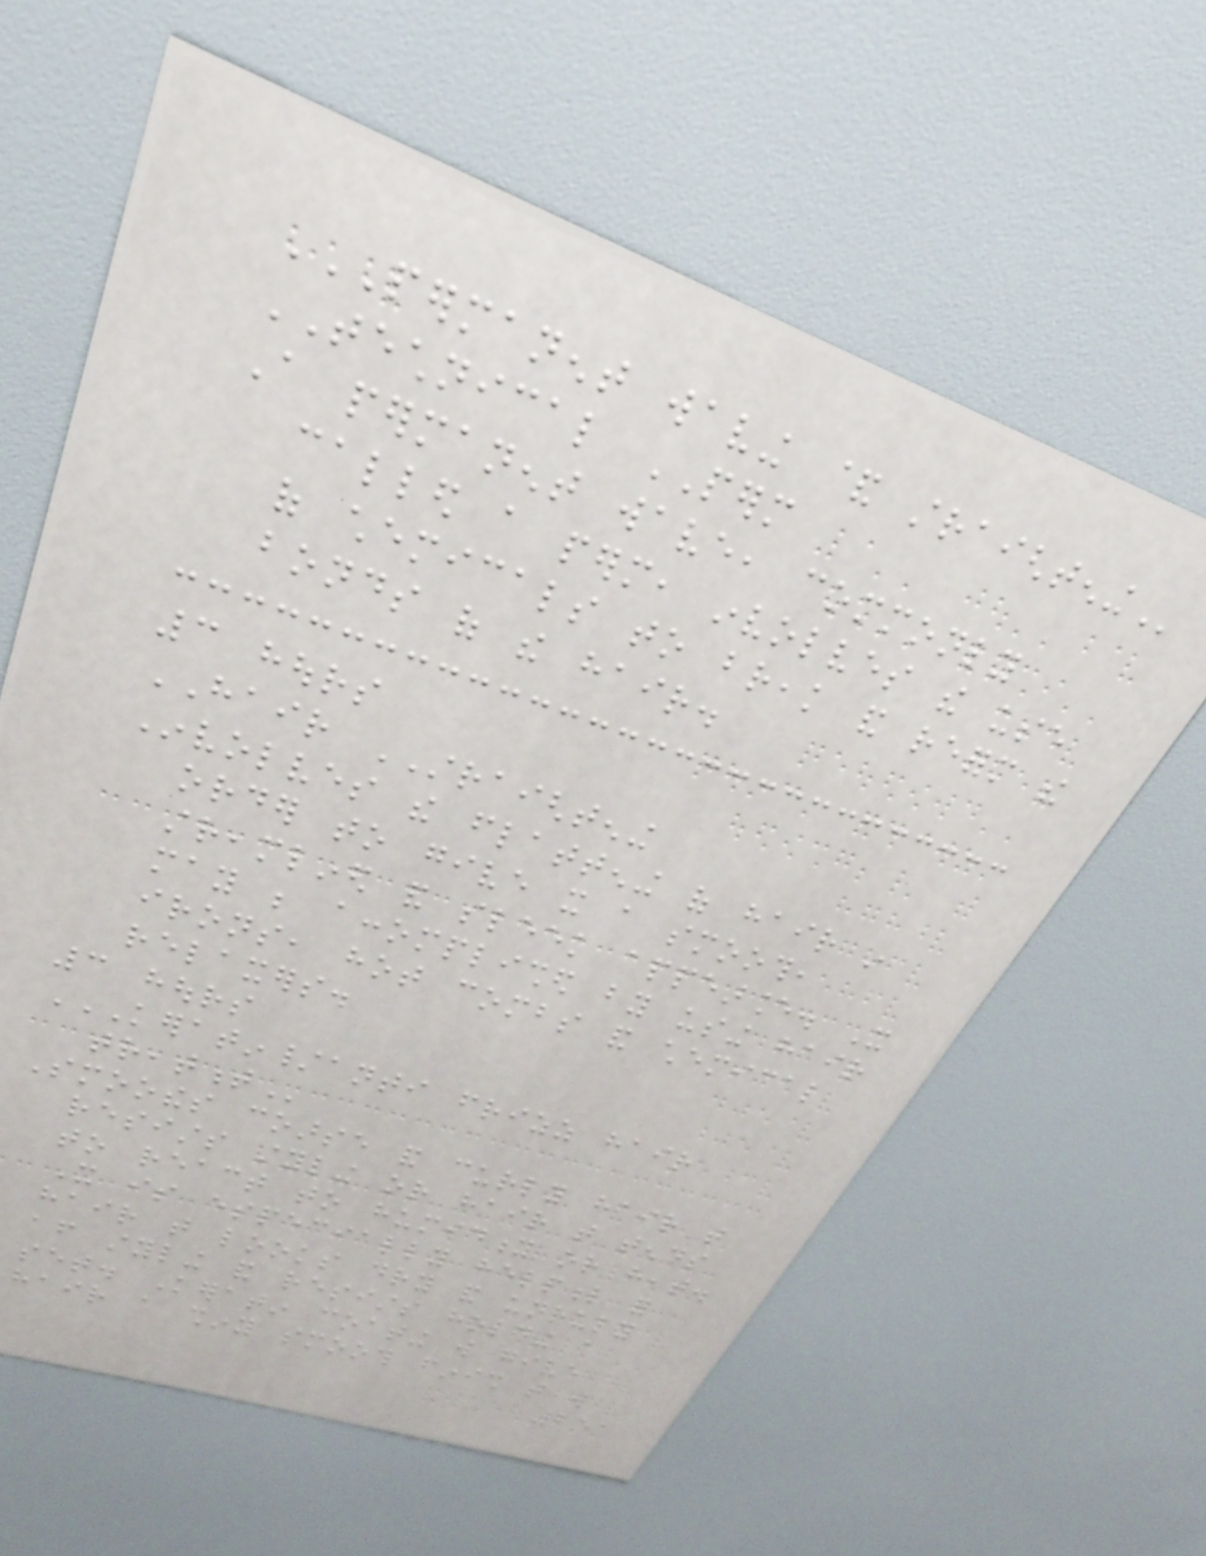PERMANENT WAVING & STRAIGHTENING
TECHNICAL PERM
A permanent wave, commonly
called a perm, involves the use
of chemicals to break and reform the
bonds of the hair.
3 hours
HAIR STRAIGHTENING
Involves the flattening of hair in
order to give it a smooth,
streamlined and sleek appearance. It
may be accomplished by using hair
irons, hot combs and chemical
relaxers.
3 hours
KERATIN/ANTI FRIZZ HAIR
TREATMENT
Smoothes coarse and curly hair that
resists styling or hair that tends
to react to humidity or heat.
It is especially helpful for
hair that looks dry and unruly
after styling and resists holding a
set. Keratin coating will give
hair a shiny smooth finish that will
251
